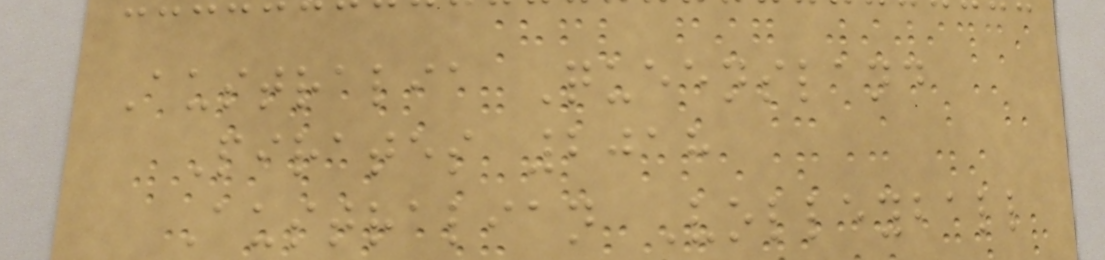Australia Queensland
Pirates 2018
Australian Volleyball
